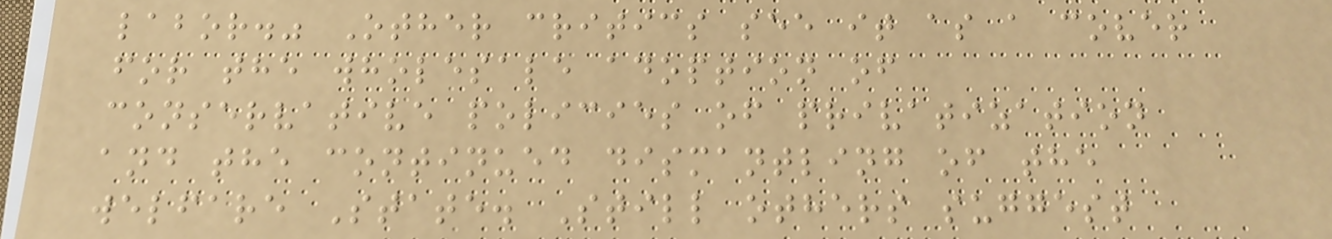labor." Other critics see it as a cover
for the wholesale adoption of
conservative policies of privatization
and the continued dismantling of the
welfare State. Still others suggest
